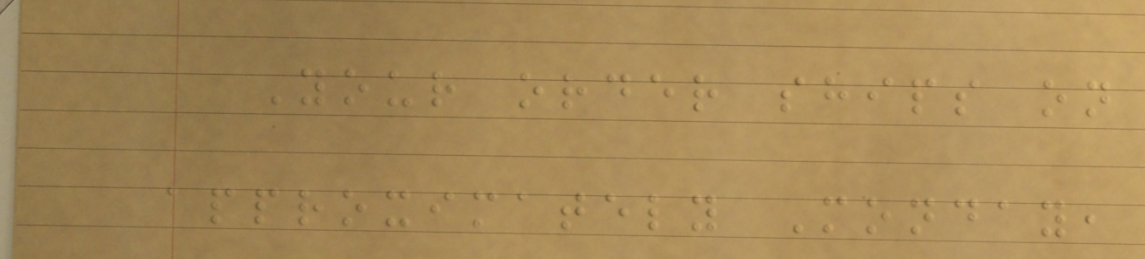Your order ships on
approximately Monday,
